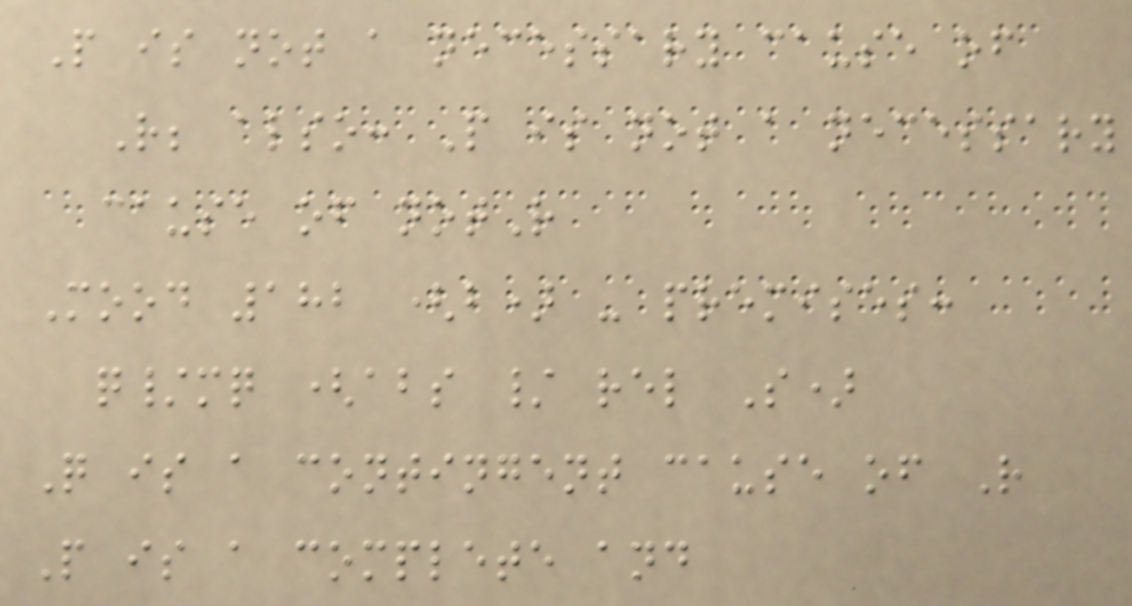P is not a necessary cause of
R; also: P is not a necessary
cause of notR
Mood 182 (b) - premises:
q/mq (abs / rel S)
Q is a contingent cause of R
P is a complete and
